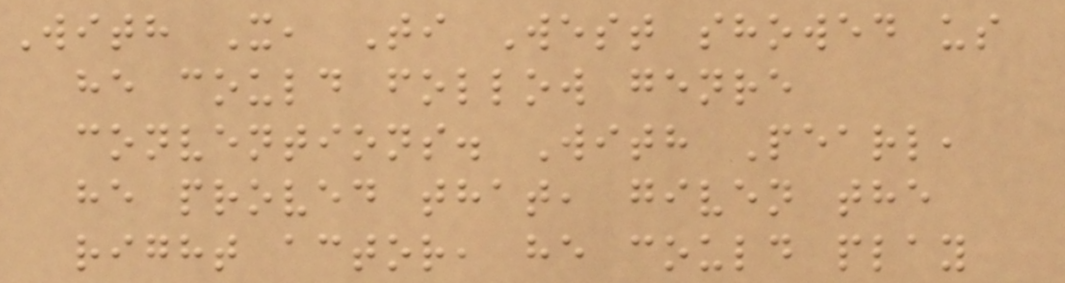With X, Ti West showed us
he could follow genre
conventions. With Pearl,
he proved that, given the
right actor, he could play
